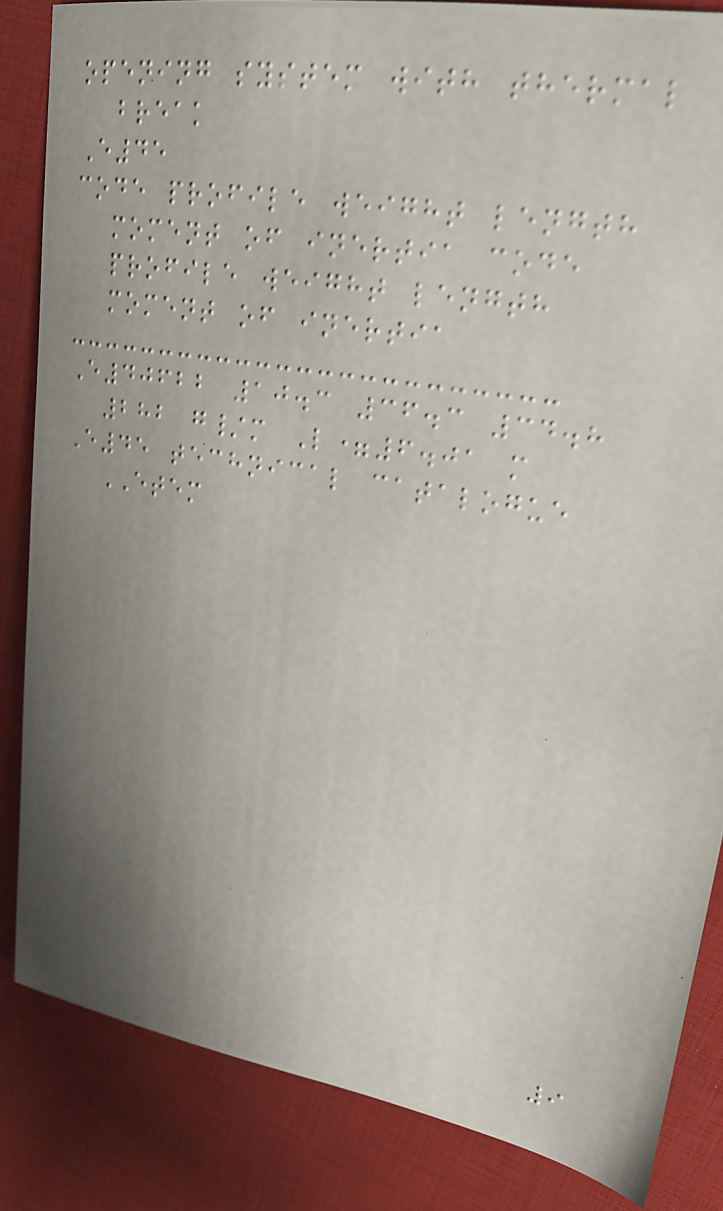opening system with thermal
break
E45
code profile weight length
moment of inertia code
profile weight length
moment of inertia
E40622 10.3 36.3 34.8
282 g/m L=6.01 m
E45 technical catalogue
ETEM
9
